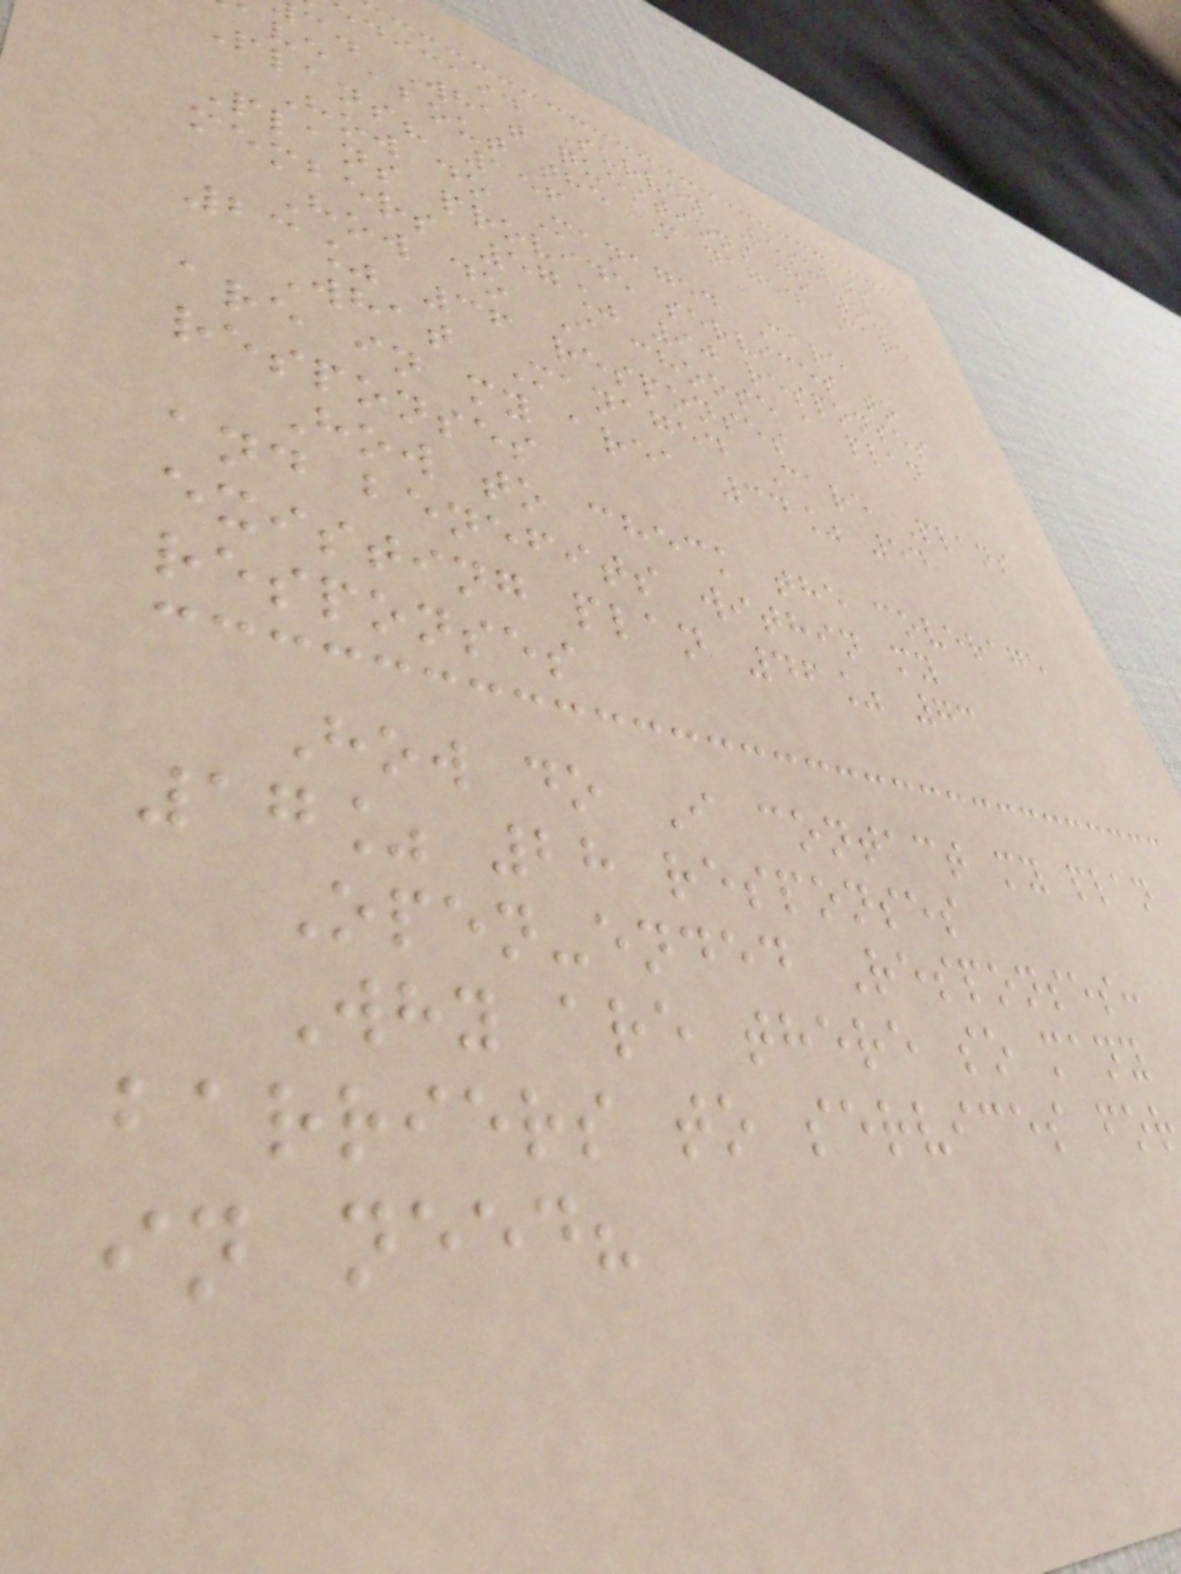edicaid Survey Results
c. What questions do you
ve about the Managed Care
Plans? 156
How do Managed Care
Plans provide services to
members 57% 90 responses
How do I choose a plan
23% 36 responses
What Managed Care Plans
are in my area 34% 54
responses
How to check the coverage
and benefits within my
existing plan 46% 73
responses
How do I contact my plan
17% 28 responses
Open-ended Responses:
Why are there so many
barriers to services fo
in need?
